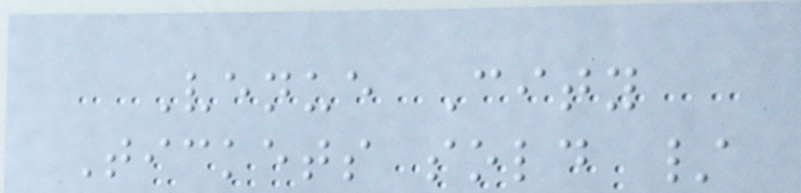Venue City
Tickets sold /
